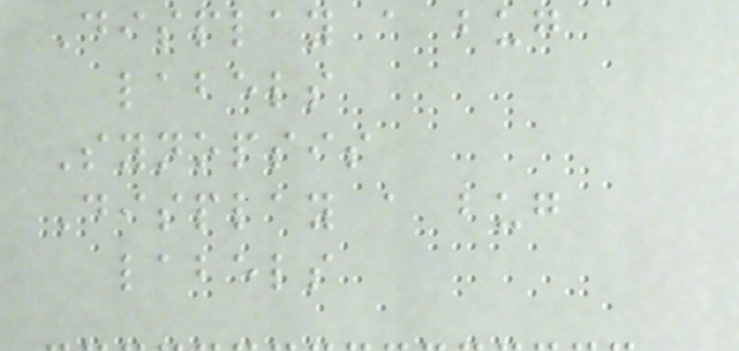Display a bug
labels
Synopsis
Display a bug
labels
